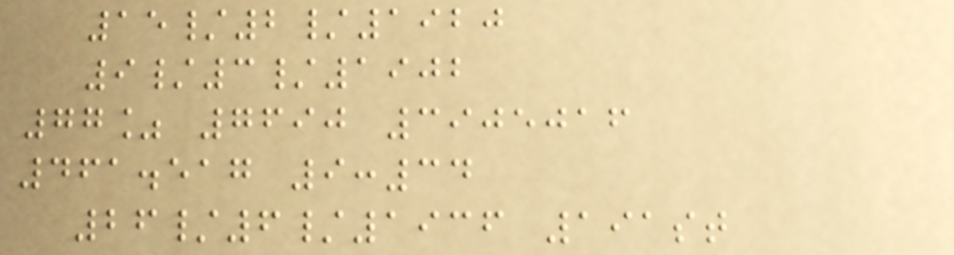15/2/1920
9/3/1902
77% 7690 3905016
461.517 9:34
26/6/1936 191st
